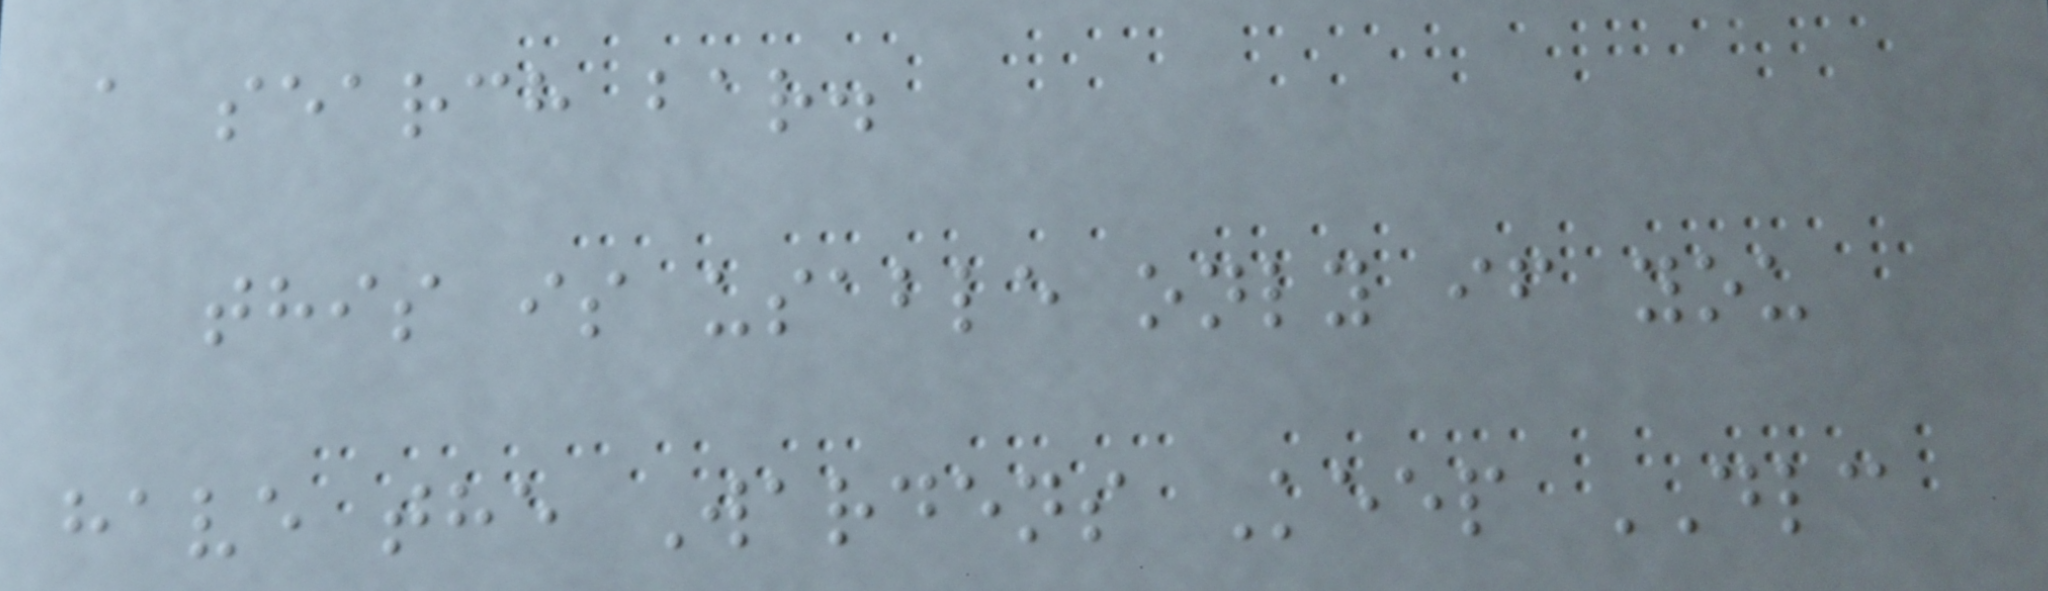a search bar.
this is usable only if you
have the Wardens Keep DLC
